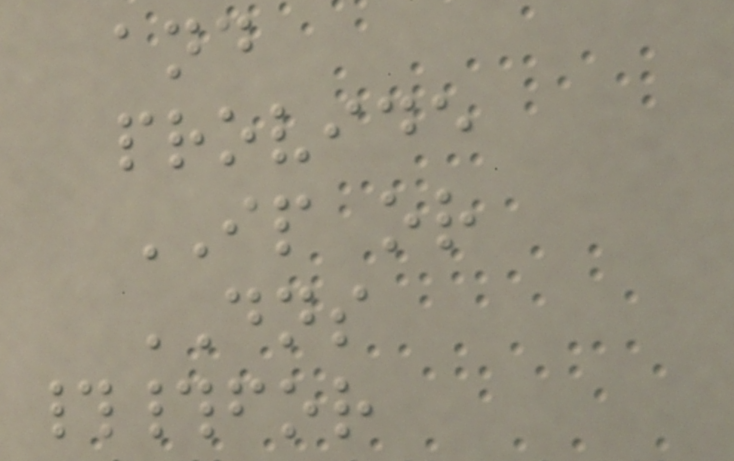and
provide
IP or
DNS
##for
